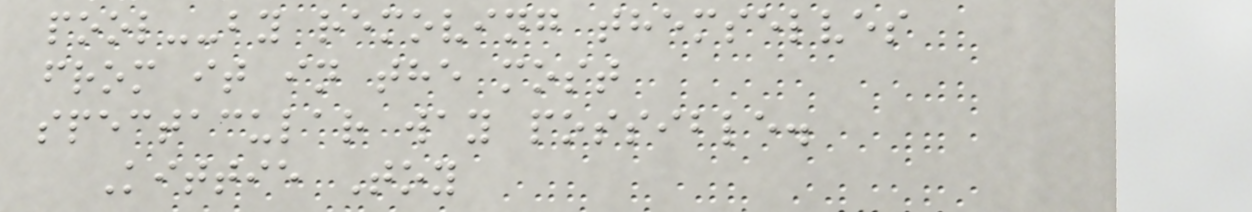pool--by removing themselves
from it in the most
spectacular way possible.
Kittie Toy
